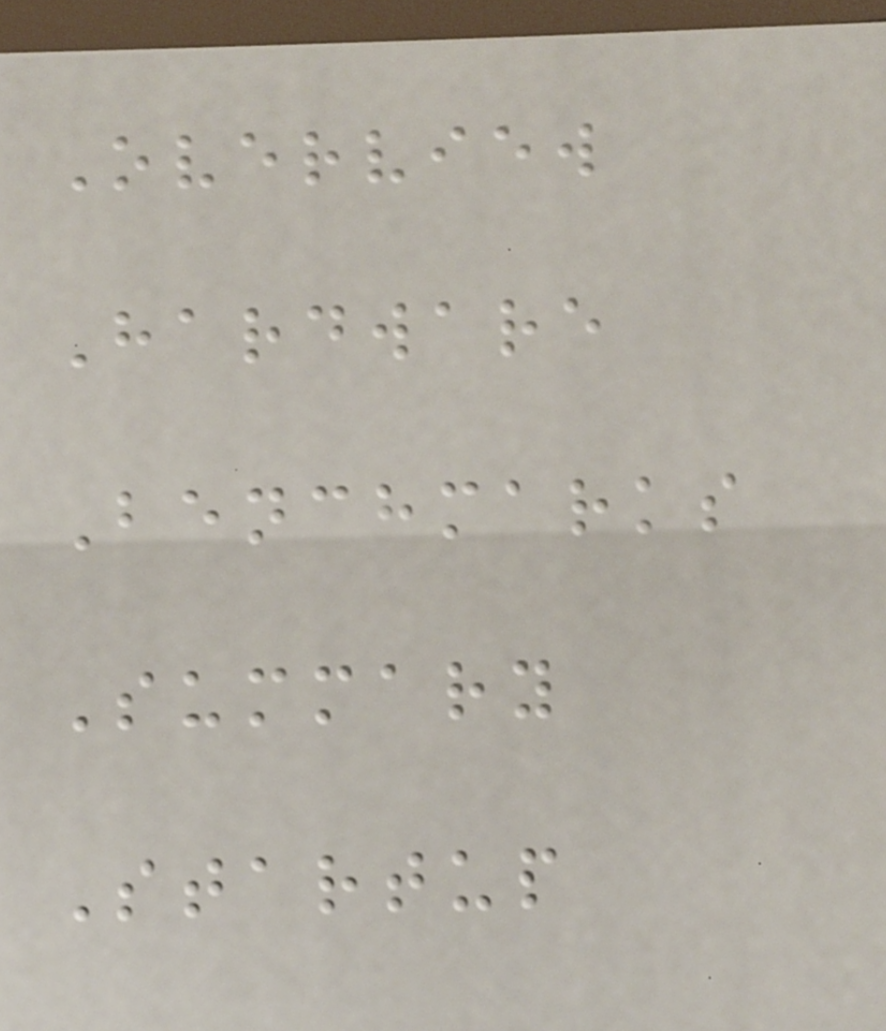Overview
Hardware
Benchmarks
Summary
Startup
